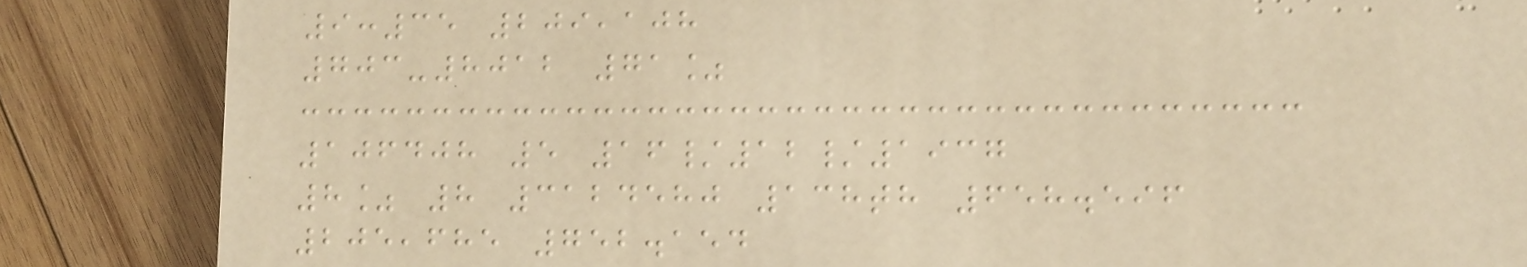9:35 209,108
703-8012 71%
106408 5 16/12/1937
8% 8 3124580 138th 658.596
205,685 752.154
